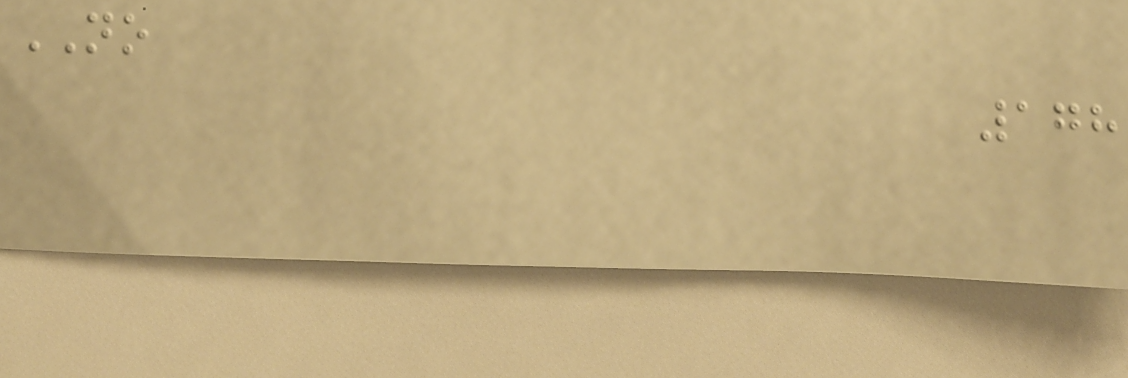NO
178
